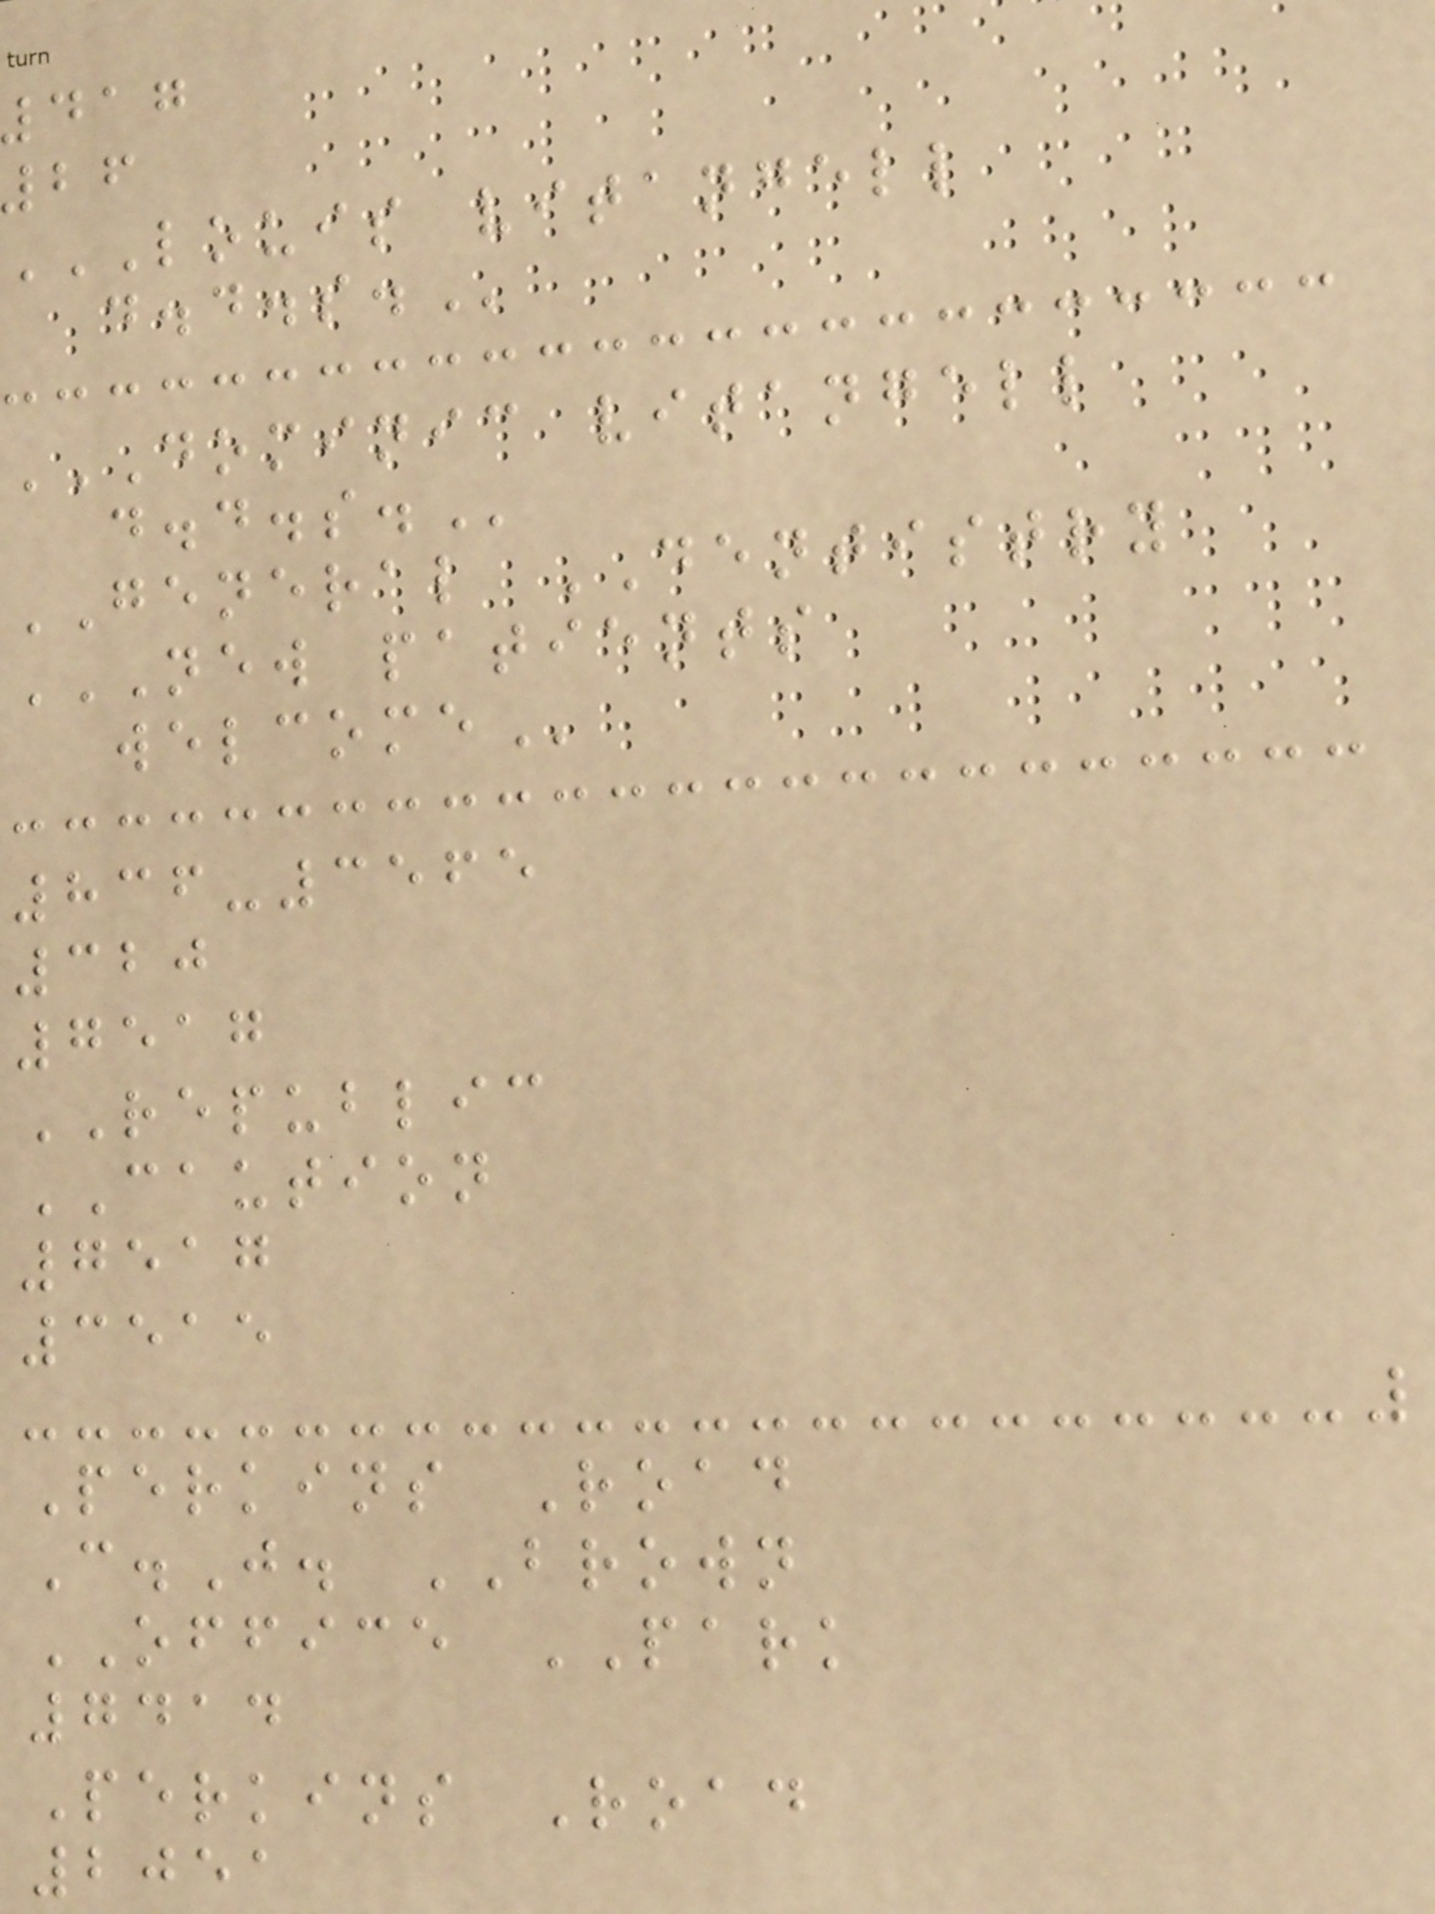26
LOUIS VITANGELL
DOMINIC VITANGELL
GENERAL DENTISTRY
NEW PATIENTS
836-3565
320
7517
REPUBLIC
CAUTION
7517
3515
Perkins Road
C.J. BROWN
OFFICE PARK
7414
Perkins Road
2051
